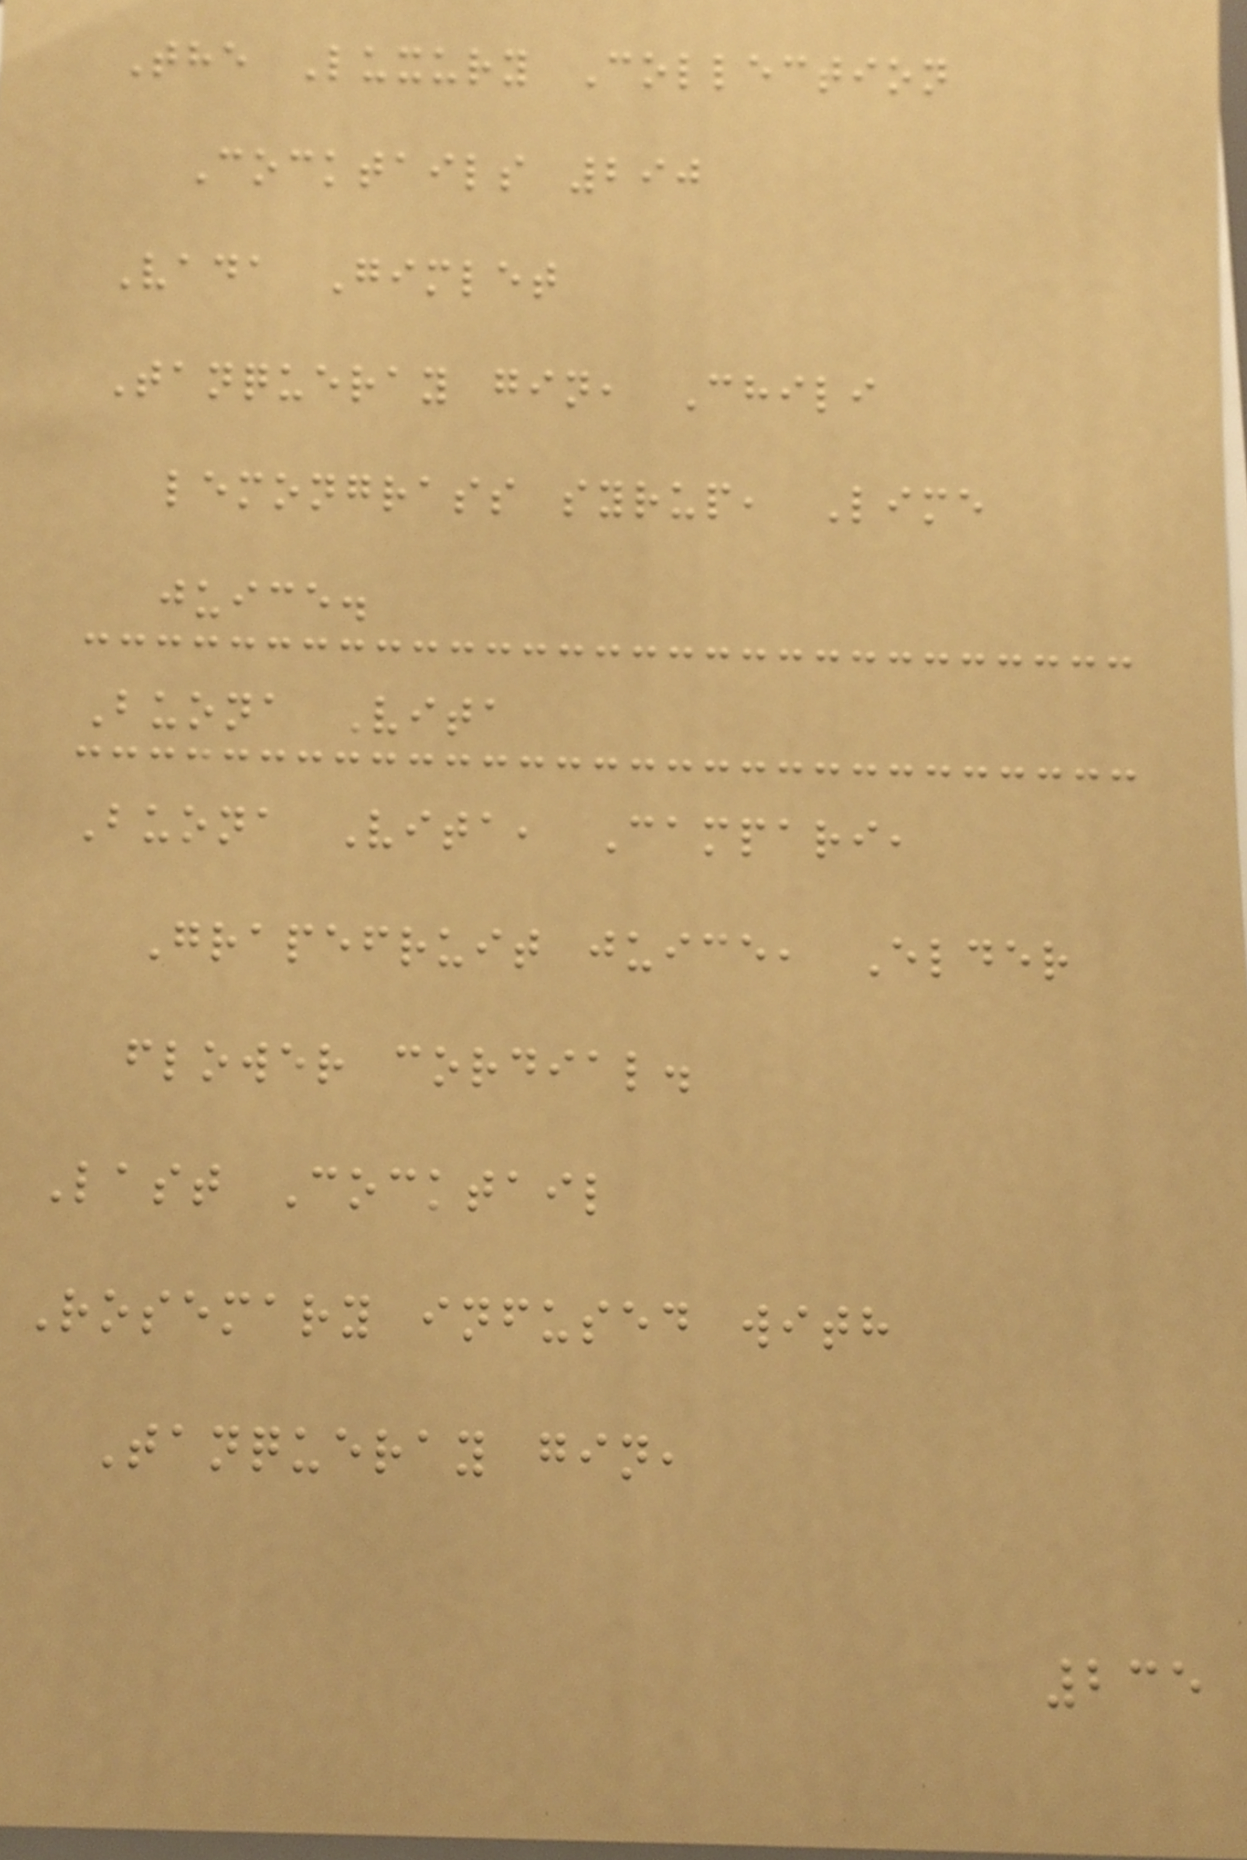The Luxury Collection
Cocktails 290
Vada Gimlet
Tanqueray gin, Chili
lemongrass syrup, Lime
juice.
Buona Vita
Buona Vita, Campari,
Grapefruit juice, Elder
flower cordial.
Last Cocktail
Rosemary infused with
Tanqueray gin,
235
